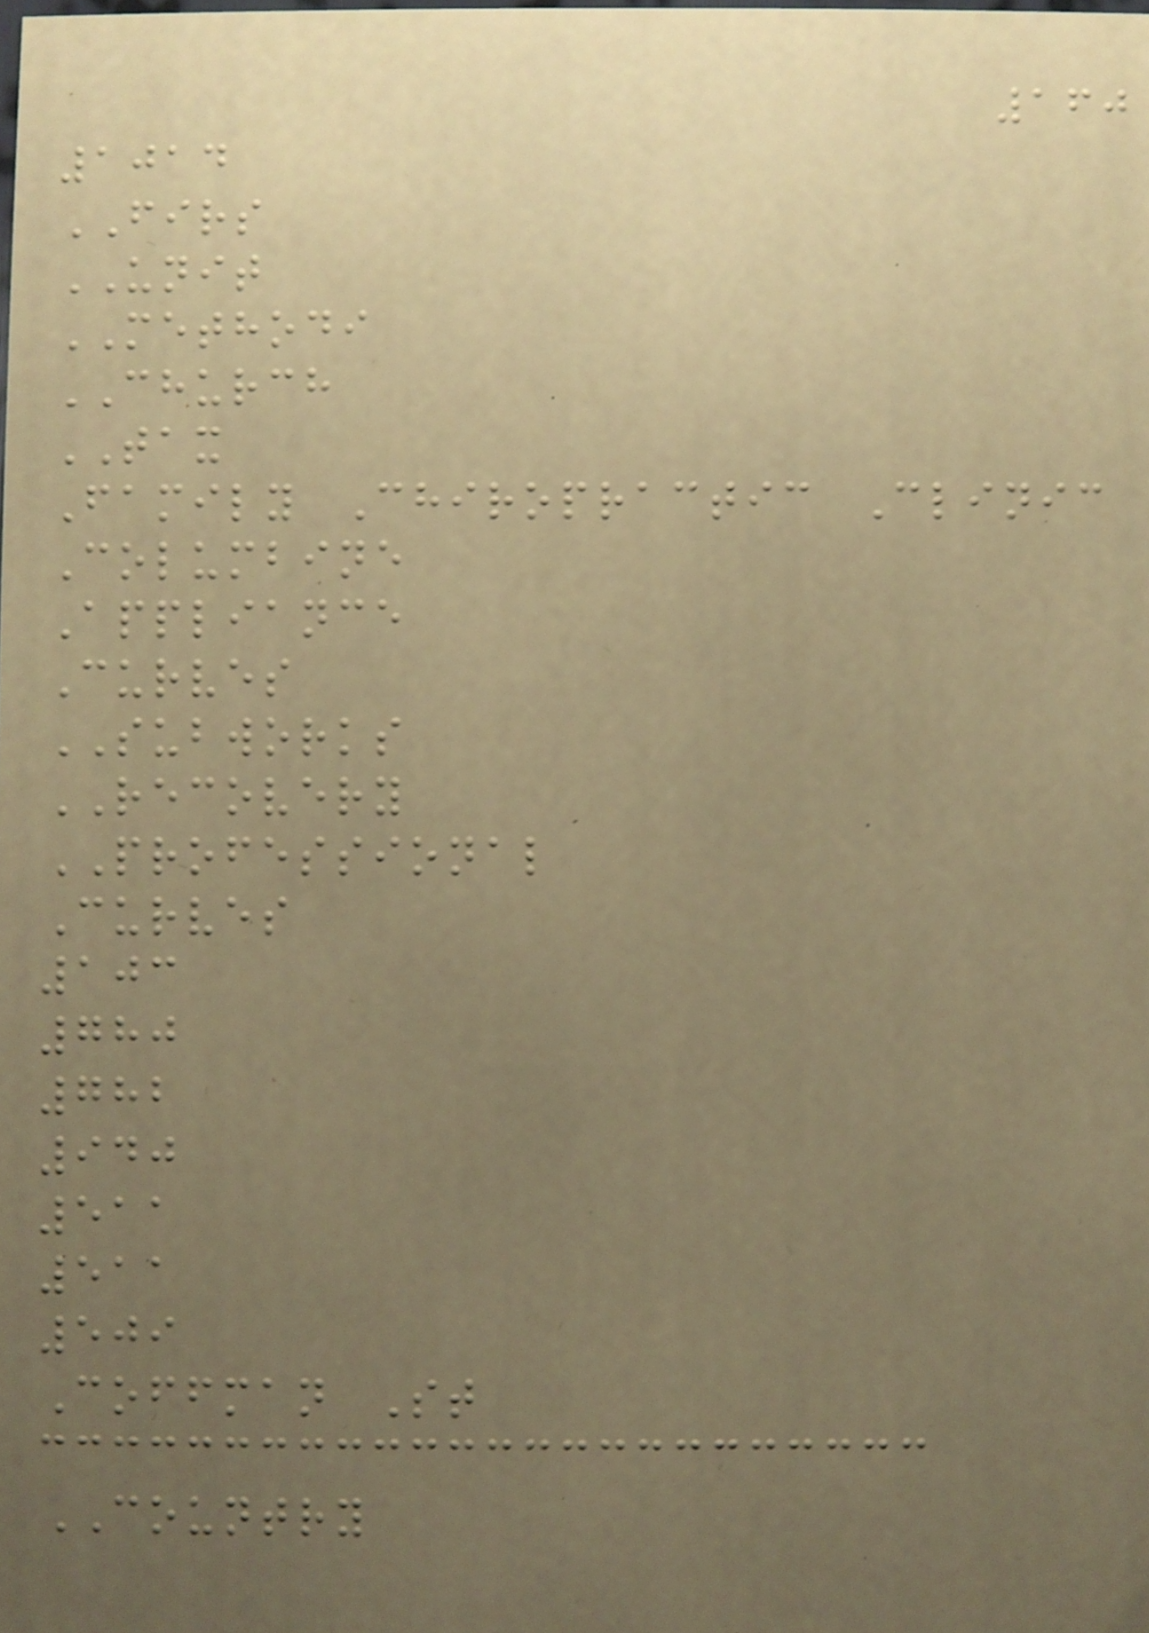160
1014
FIRS
UNIT
METHODI
CHURCH
TAX
Family Chiropractic Clinic
Columbine
Appliance
Curves
SUBWORKS
RECOVERY
PROFESSIONAL
Curves
103
780
782
940
511
511
509
Coffman St
COUNTRY
